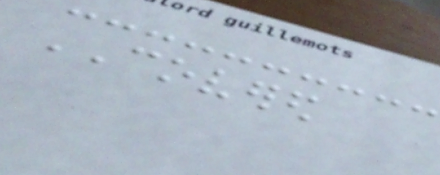COVERED
